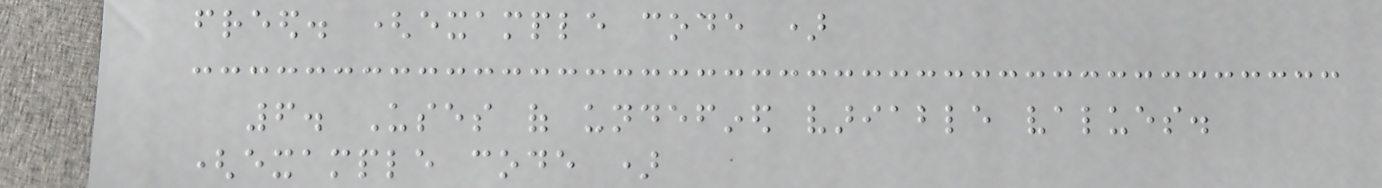freed. (example code )
6. Uses of undefined variable values.
(example code )
